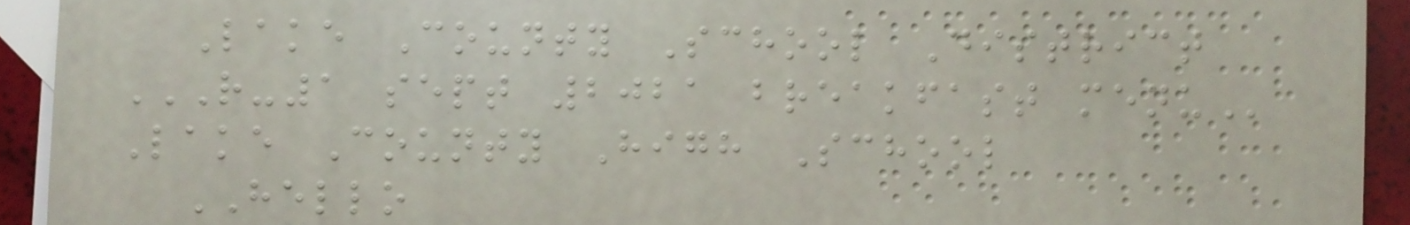Lake County School District
R-1 SEPT 2021 BREAKFAST MENU
Lake County High School
HELLO
